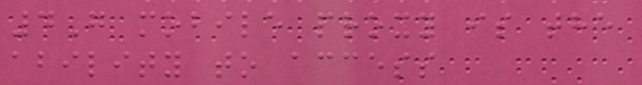4G mobile proxy is the
ability to access
